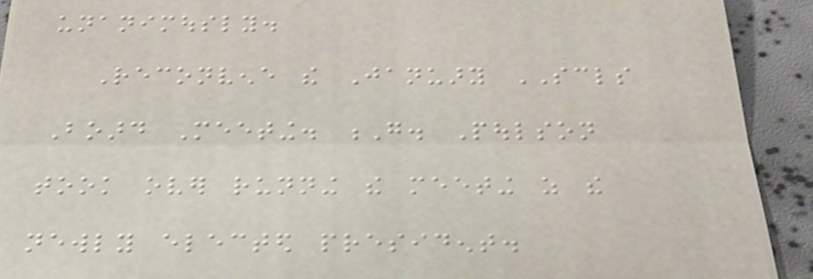unanimously.
Reconvene the January SCLS
Board Meeting. G. Poulson
took over running the meeting as the
newly elected president.
